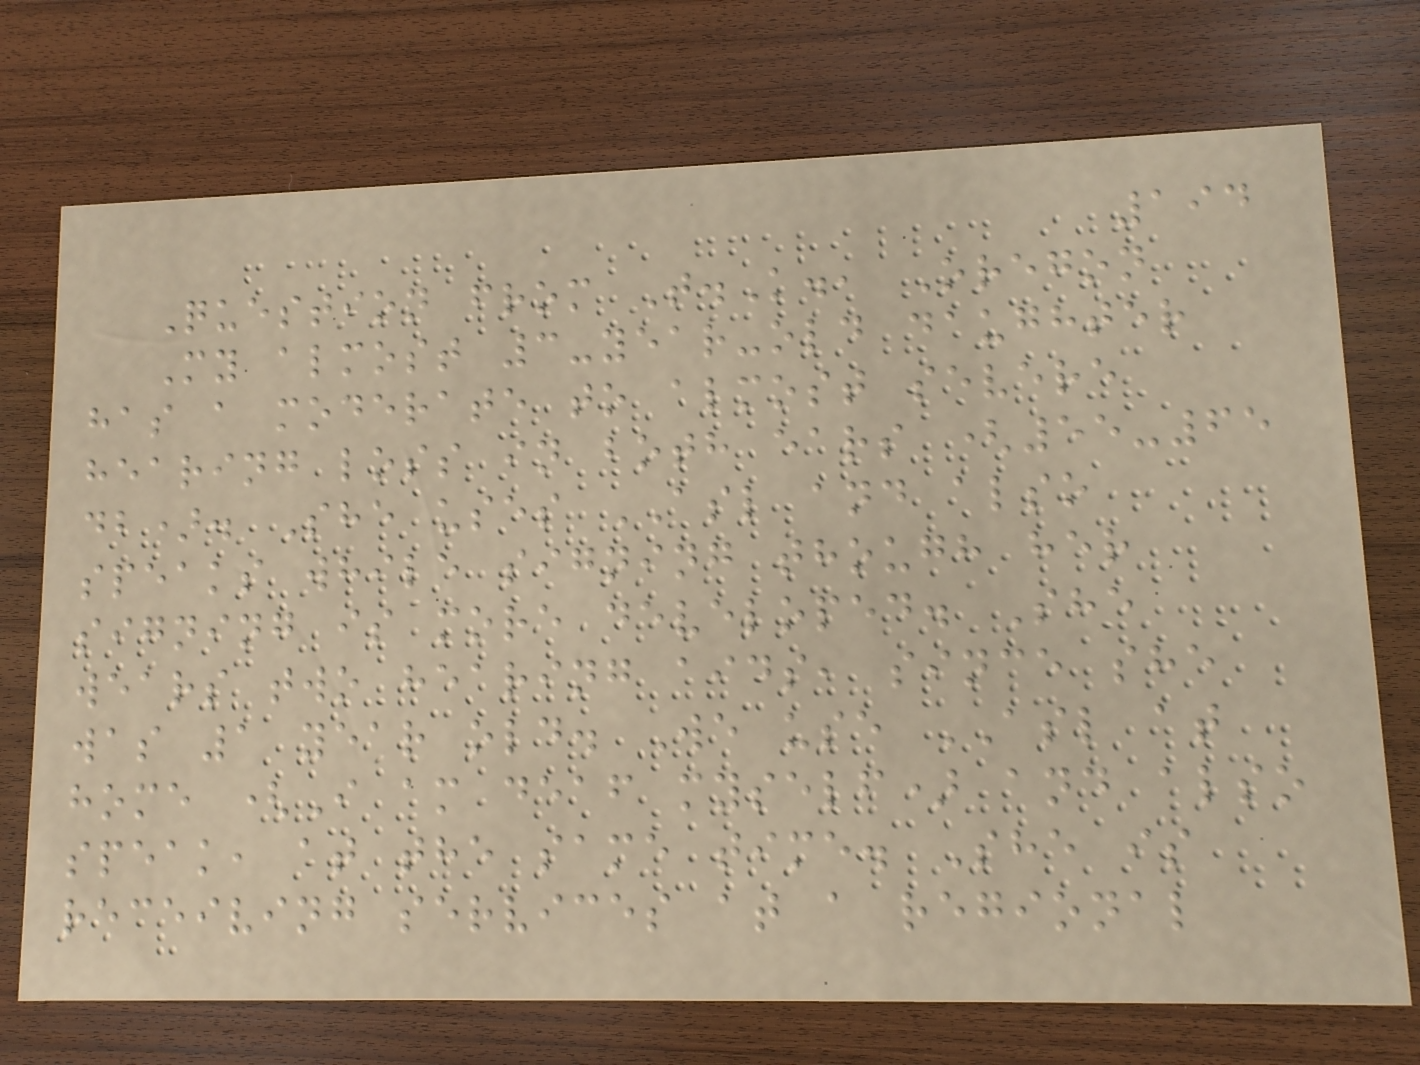194
Question from T.K., Oregon
My almost 3-year-old daughter
has a moderate to almost severe
hearing loss in both ears (55-65
db). She uses ASL and also
speaks while signing though her
signing is more developed. She
wears two hearing aids, since she
was 1 year old. We use ASL at
home (I am deaf myself) and also
speak, at the same time. She is
receiving services at a regional
